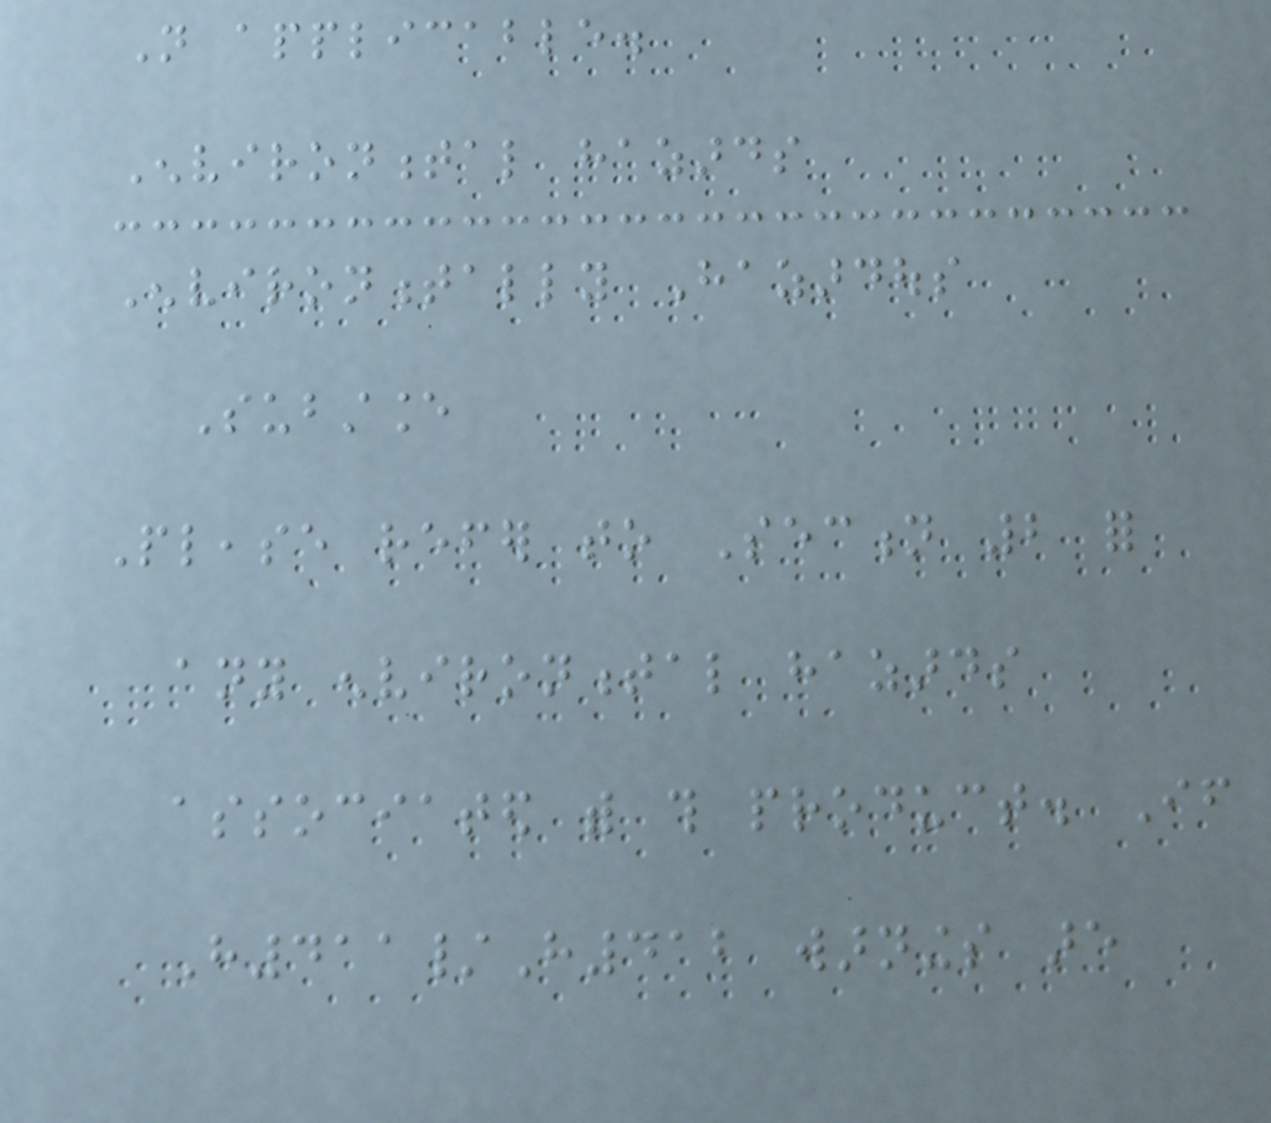Not applicable.
Environmental hazards
Environmentally Hazardous
Substance
Please refer to Section 2 for
any environmental hazards
associated with this product. If
H411/H412 warnings are
